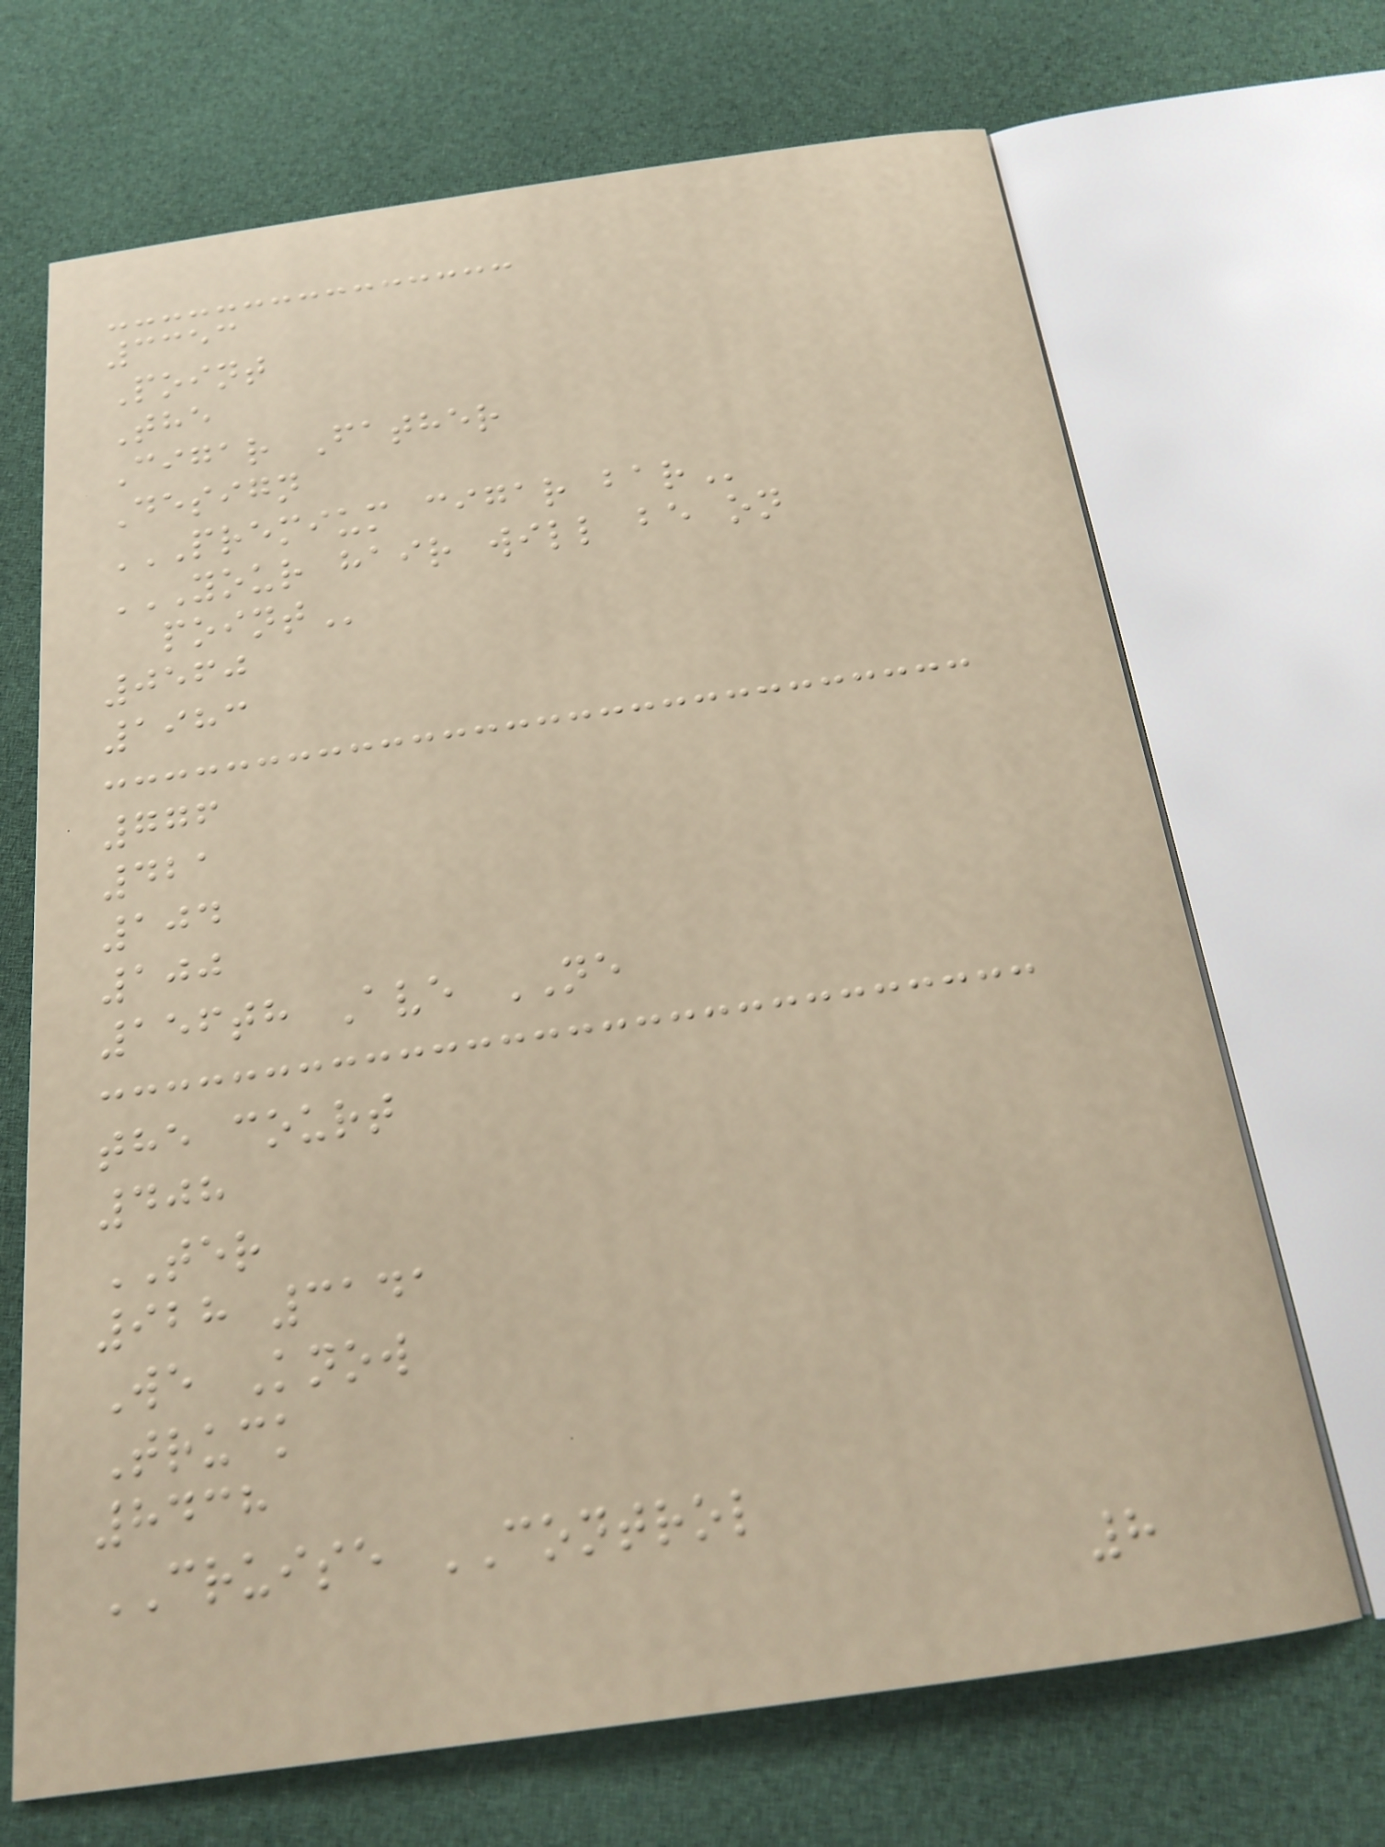3353
Point
The
Cigar Father
Design
PREMIUM CIGAR BAR
YOUR HAIR WILL BE ON
POINT
0560
1983
776
421
104
100
156th Ave NE
the court
408
TER
928 3141
We Know
Truck
8438
CRUISE CONTROL
8
